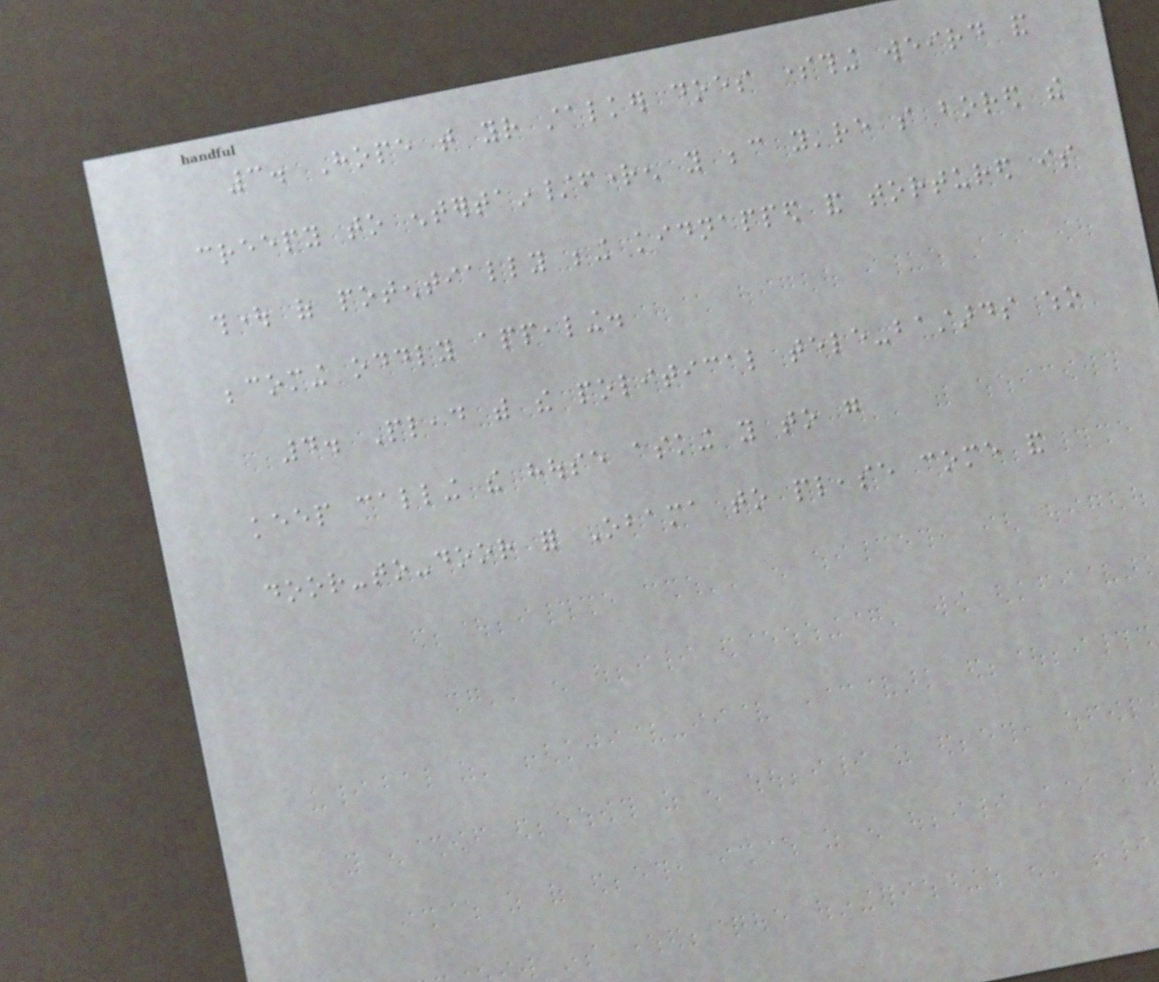3. Hope that your stalker does something weird and
creepy to entertain/frighten you because you're so bored the
thought of potentially being kidnapped and tortured is
becoming oddly appealing.
4. Plead with the political tele-bastards who
keep calling the house asking you to go
door-to-door for Obama to please come and
